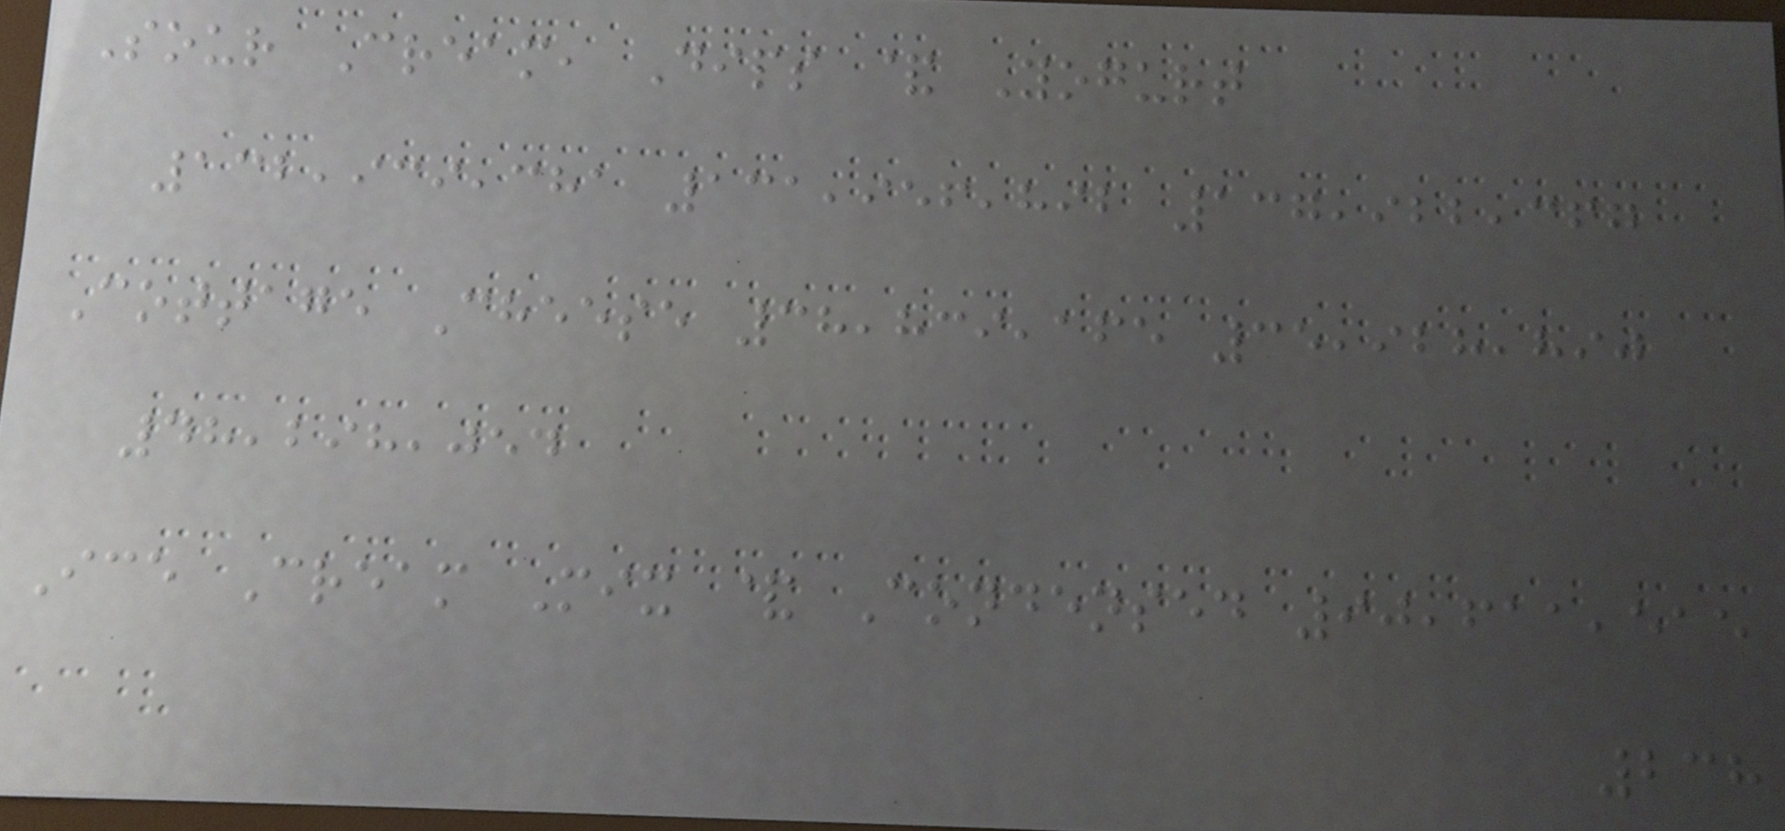Sour Cream, Dips & Yogurt
132,939,381 131,956,892 137,922,367
Cottage Cheese 38,839,165 35,928,890
48,298,054
Ice Cream Mix & Condensed 90,611,515
238
